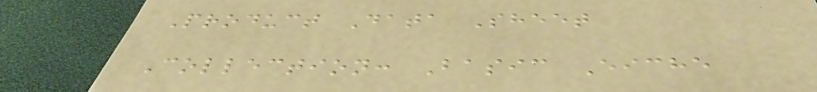Product Data Sheet
Collection: Basic Eiche
